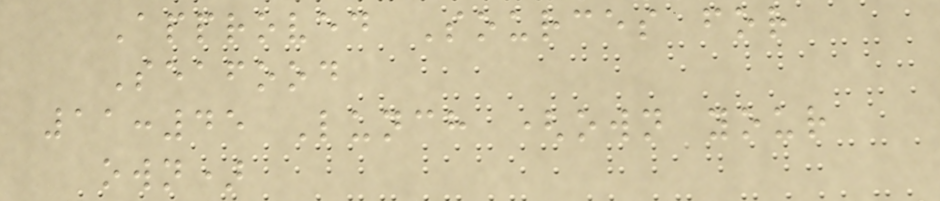Approved Sources for
Seafood
11:45 Lunch (own your
own)
